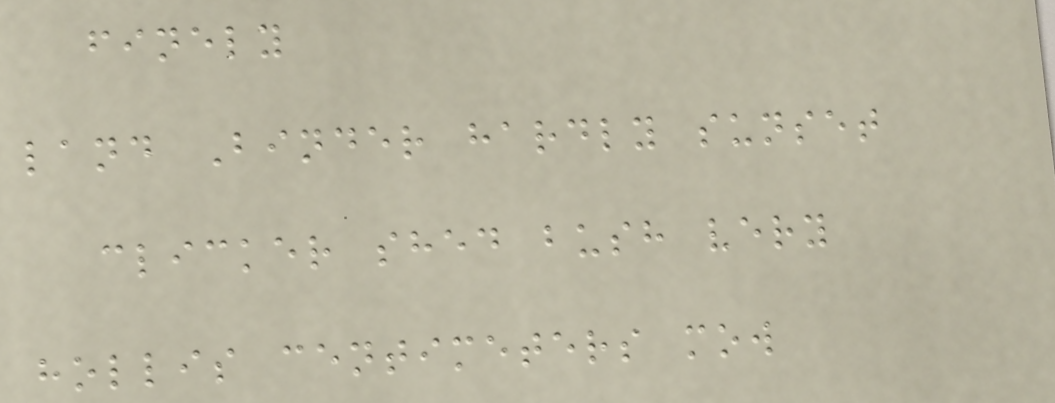finely
land Binder hardly sunset
clicker shed bush very
hollis centimeters mow
